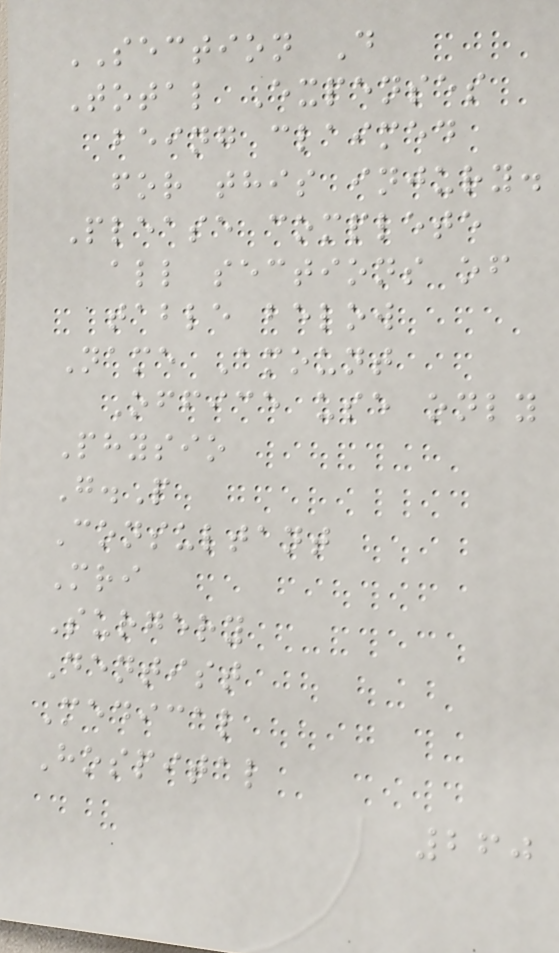SECTION D
Total Expenses
being claimed
for this injury.
Please complete
all sections of
table below
Name Amount
Office use only
Physio
G.P
Consultant
Mri
Surgery
Dentist
Medical
Hospital
260
